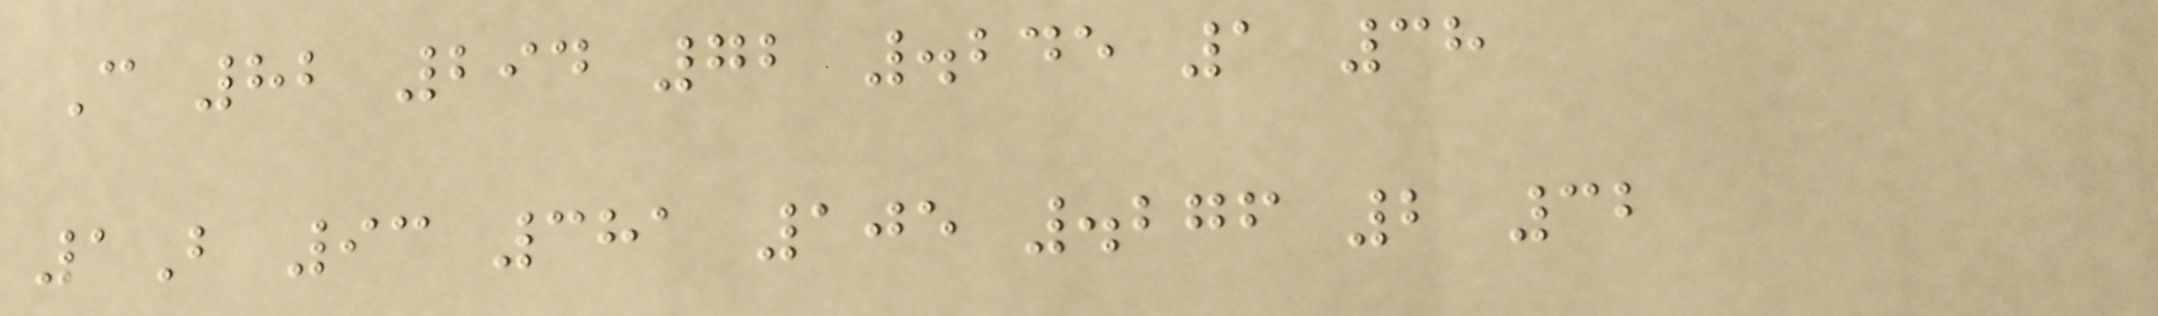C 82 294 72 .245 1 38
1B 93 381 105 .276 2 32
